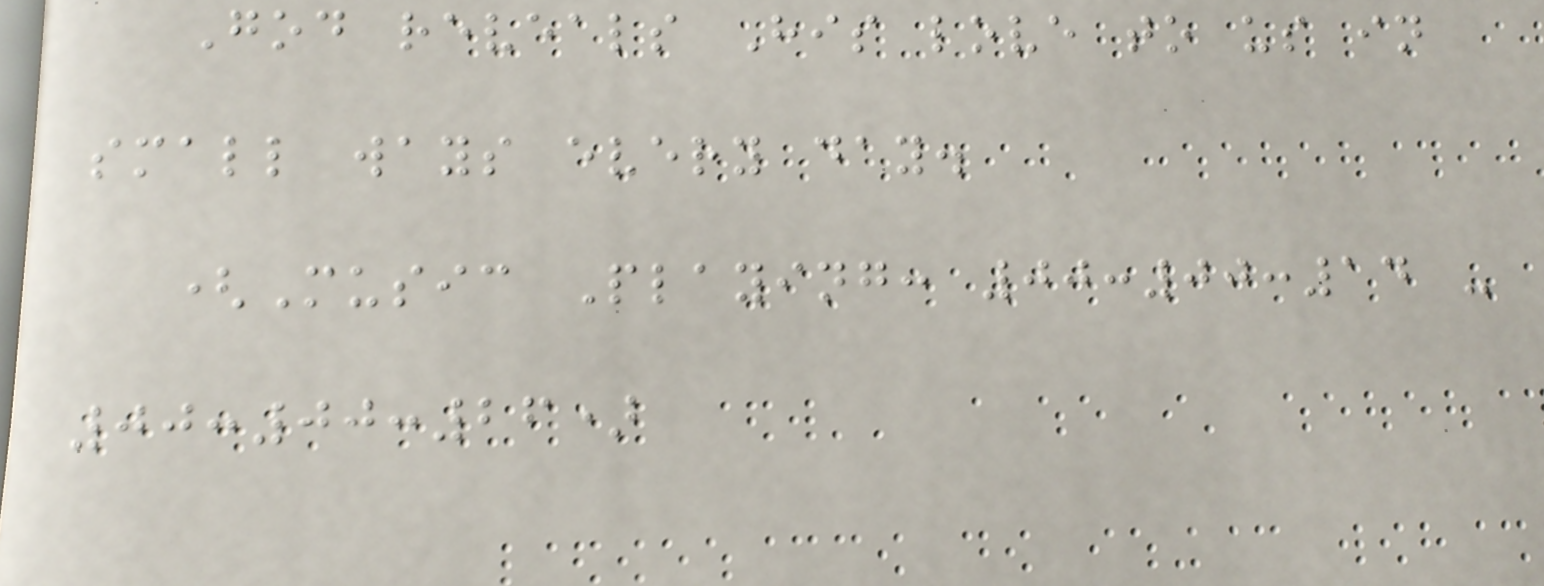God reveals His love to us in
small ways every day.
(Music Playing: 00:00:14 -
00:00:26)
